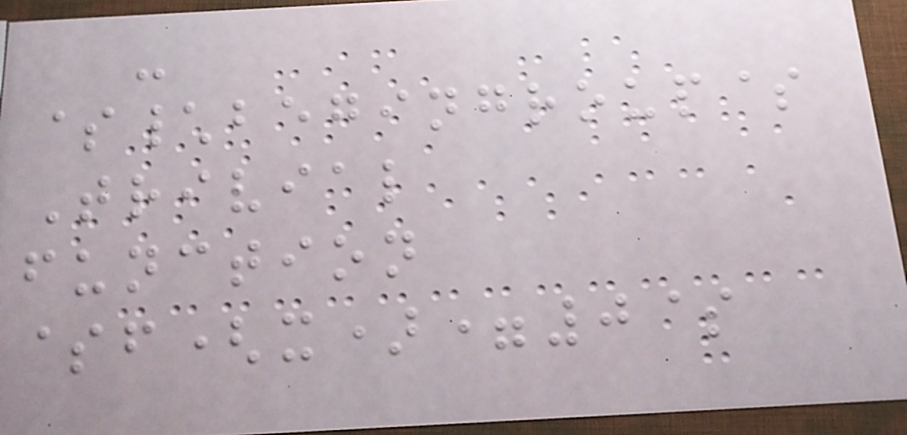-
$\begingroup$
Trivial
function
$f(x)=0$
